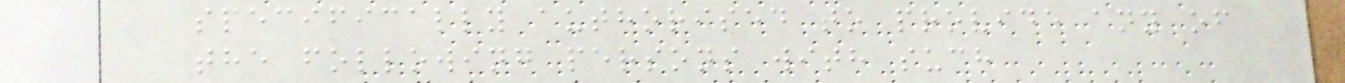specifically authorised to provide any of
the following persons with such
